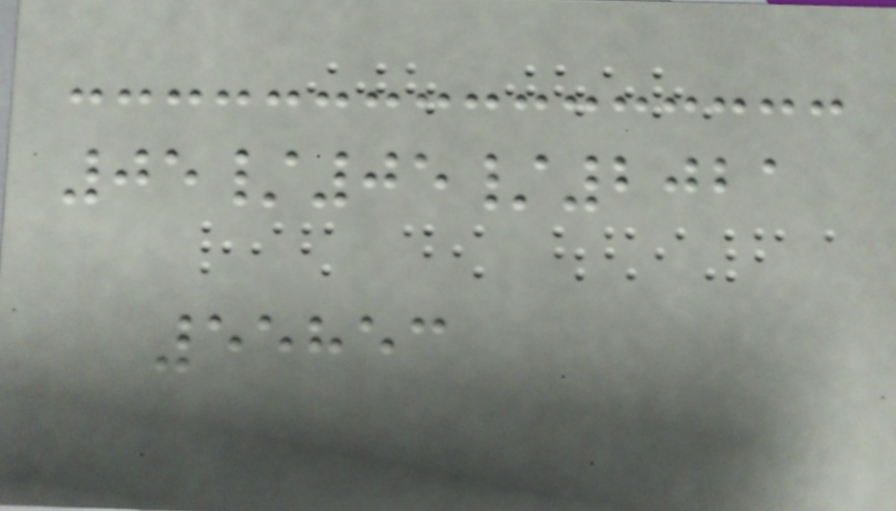05/05/2021
55853
